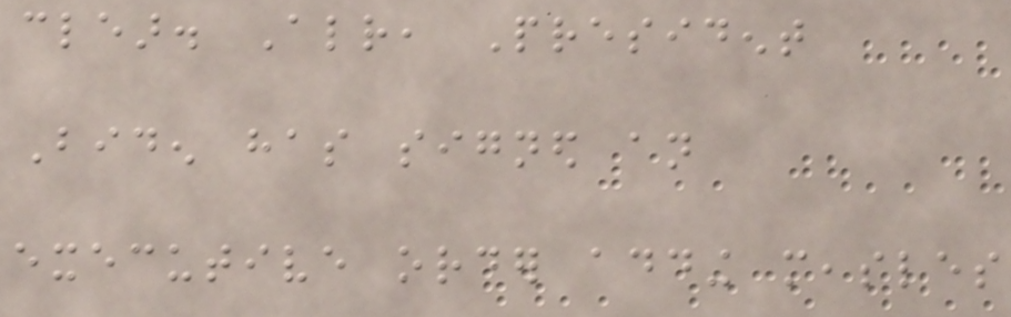clear. Already, President
Biden has signed an
executive order adding measles
